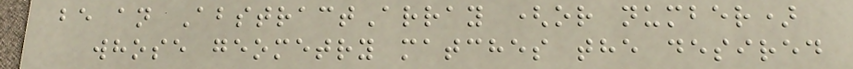be an AbstractArray (or number)
whose geometry matches the desired
